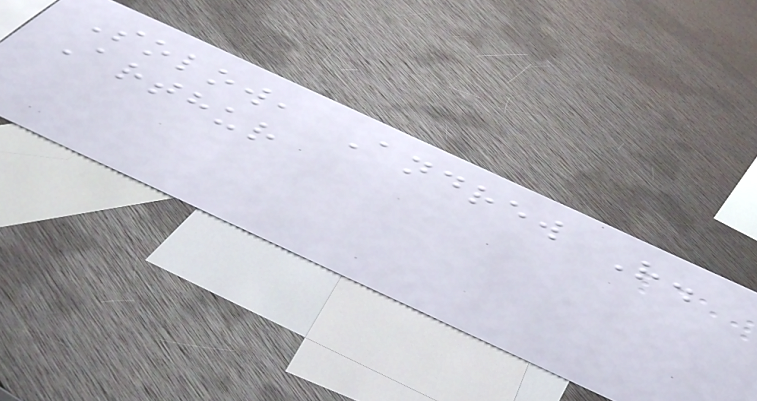Solow, Andrew R.
Arthur
